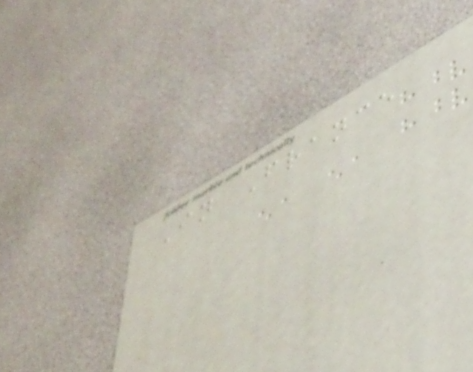In France
